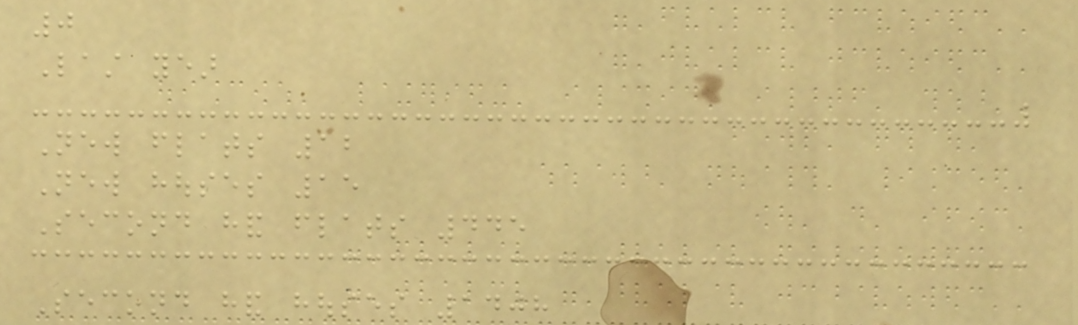0
Last year
New flats 12
New houses 15
Second hand flats 445
Second hand houses 1408
